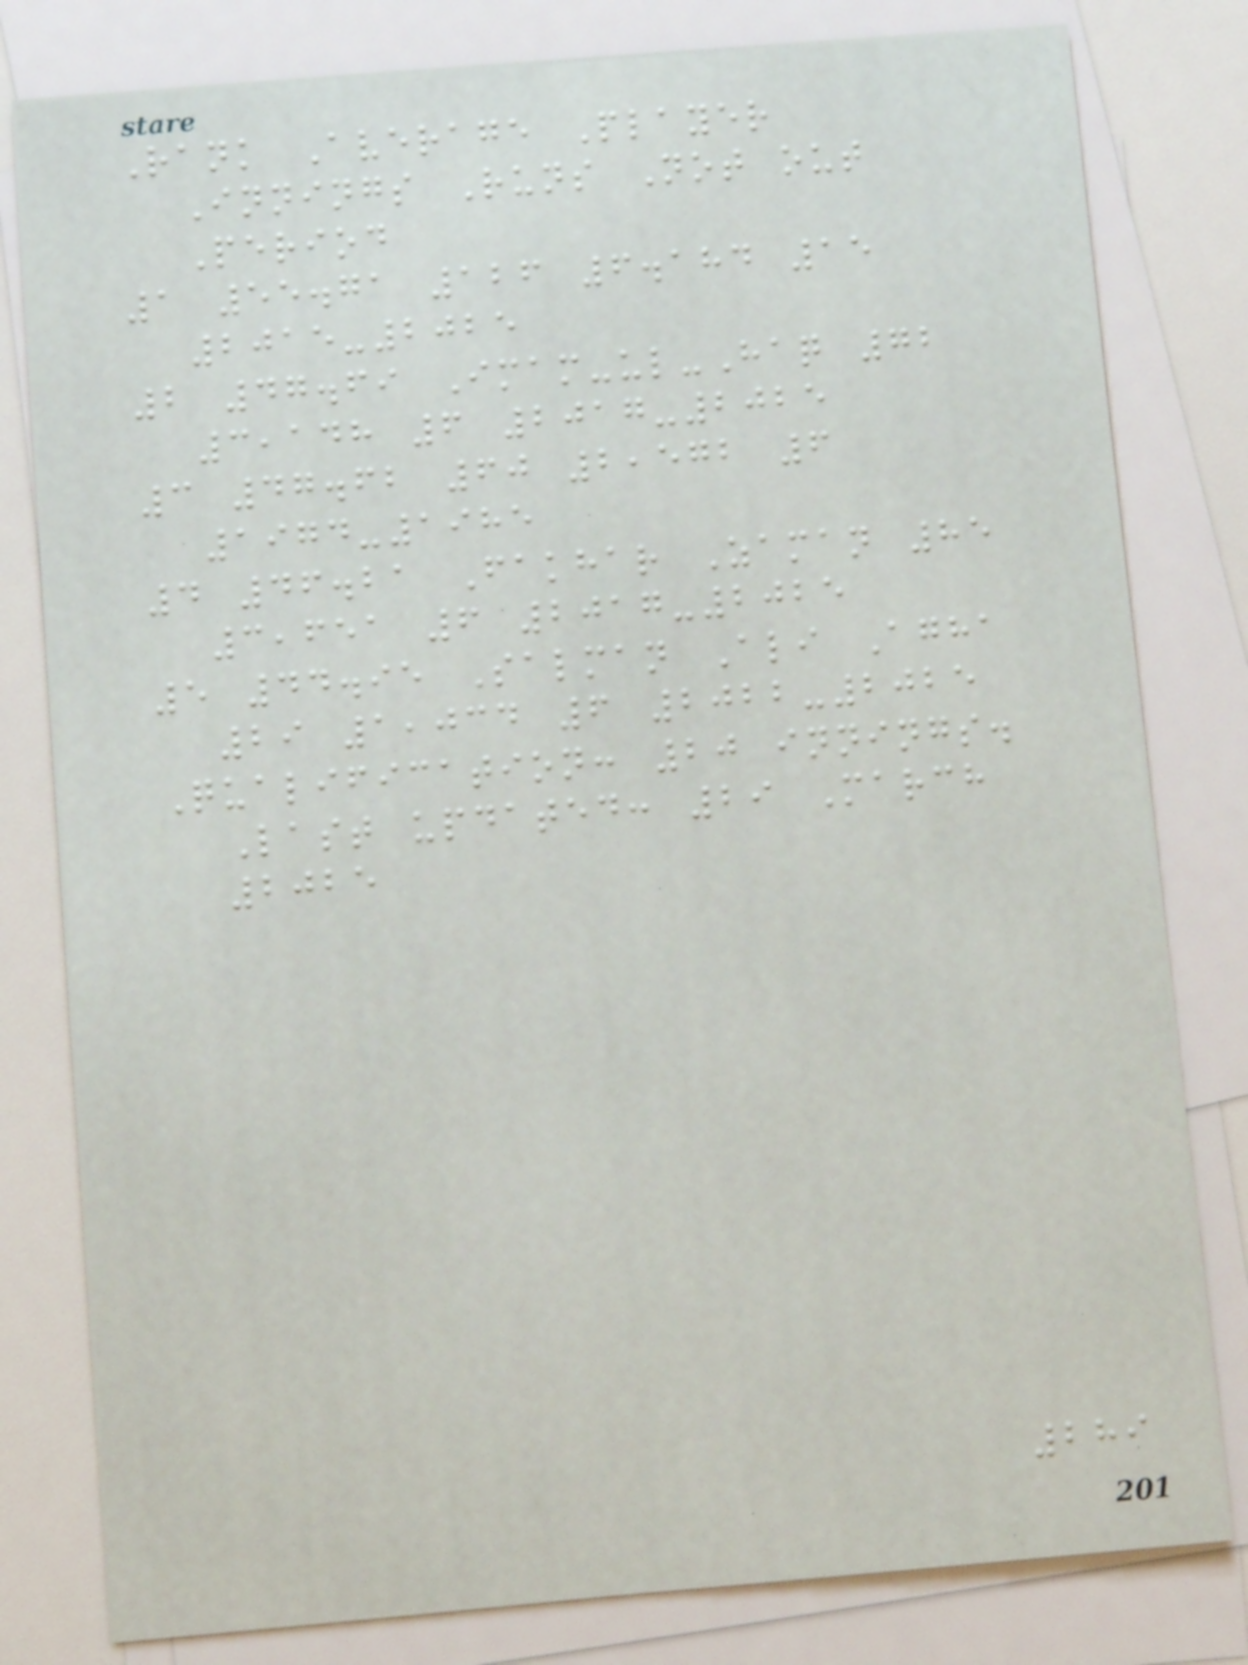Rank Average Player
Innings Runs Not out
Period
1 55.71 126 6.184 15
2015-2025
2 47.69 Imam-ul-Haq 72
3,148 6 2017-2025
3 47.62 60 2,572 6
1974-1985
4 46.21 Fakhar Zaman 85
3,651 6 2017-2025
5 44.95 Salman Ali Agha
29 1,034 6 2022-2025
Qualification: 20 innings.
Last updated: 29 March
2025
289
